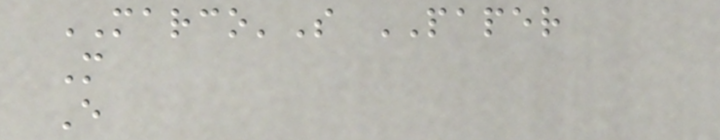MARCO'S PAPER
M
E
